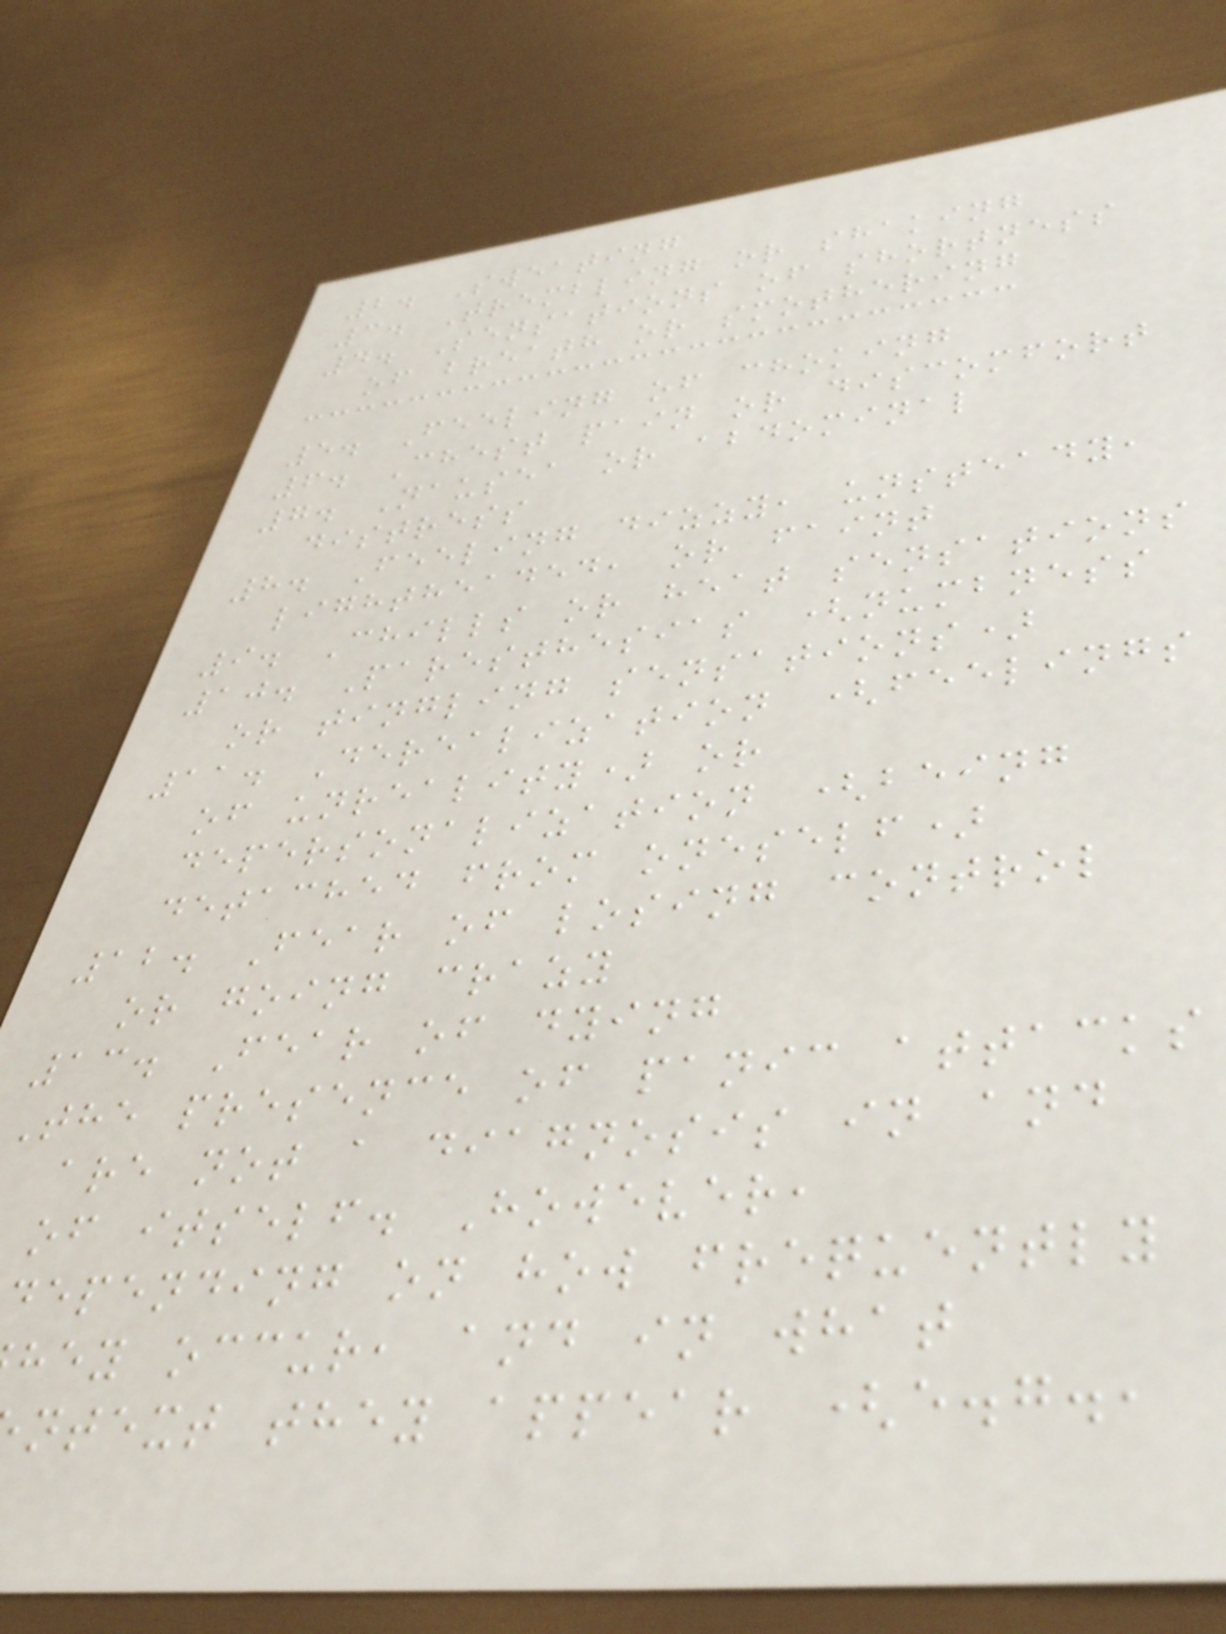2. Sweating
3. Trembling or shaking
4. Sensations of shortness
of breath or smothering
5. Feeling of choking
6. Chest pain or discomfort
7. Nausea or abdominal
distress
8. Feeling dizzy, unsteady,
lightheaded, or faint
9. Chills or heat sensations
10. Paresthesias (numbness
or tingling sensations)
11. Derealization (feelings
of unreality) or
depersonalization (being
detached from oneself)
12. Fear of losing control
or going crazy
13. Fear of dying
The presence of panic attacks
are not a diagnosis in and
of itself. However,
depending on how frequently
hey occur, and in what
ntext they appear (e.g.,
